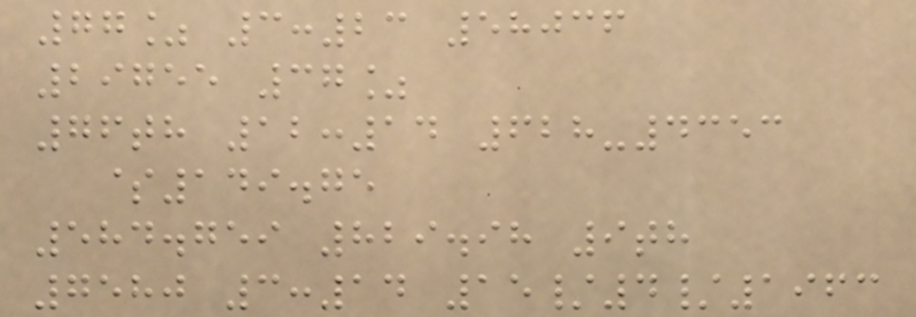77% 3:23 58036
29755 37%
76th 12:14 628-4353
$149.75
584.759 829.98 9th
7580 3:14 15/4/1963
